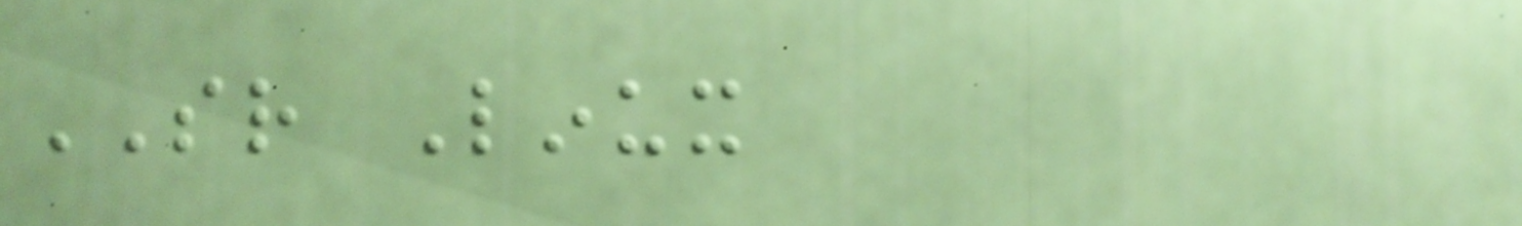SR Linux
